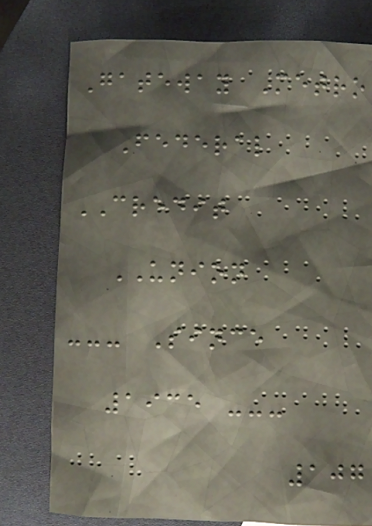Gateway Metro
Federal
CREDIT
UNION
--- Since
1935 ---
107
